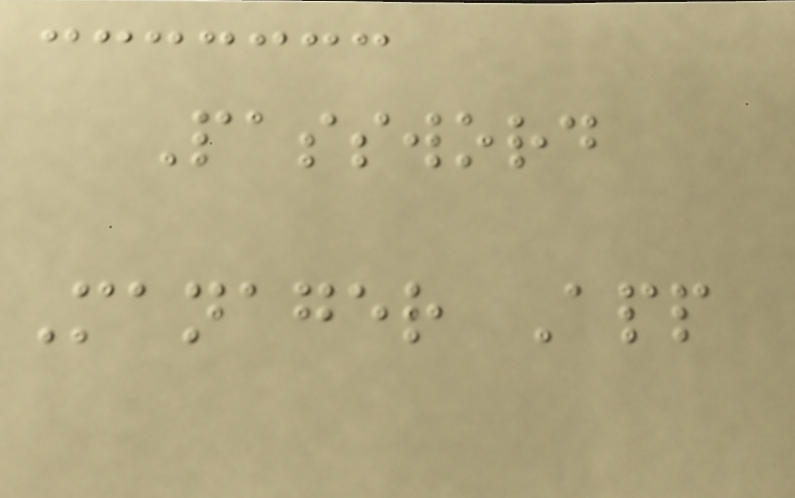Password
Manager App
